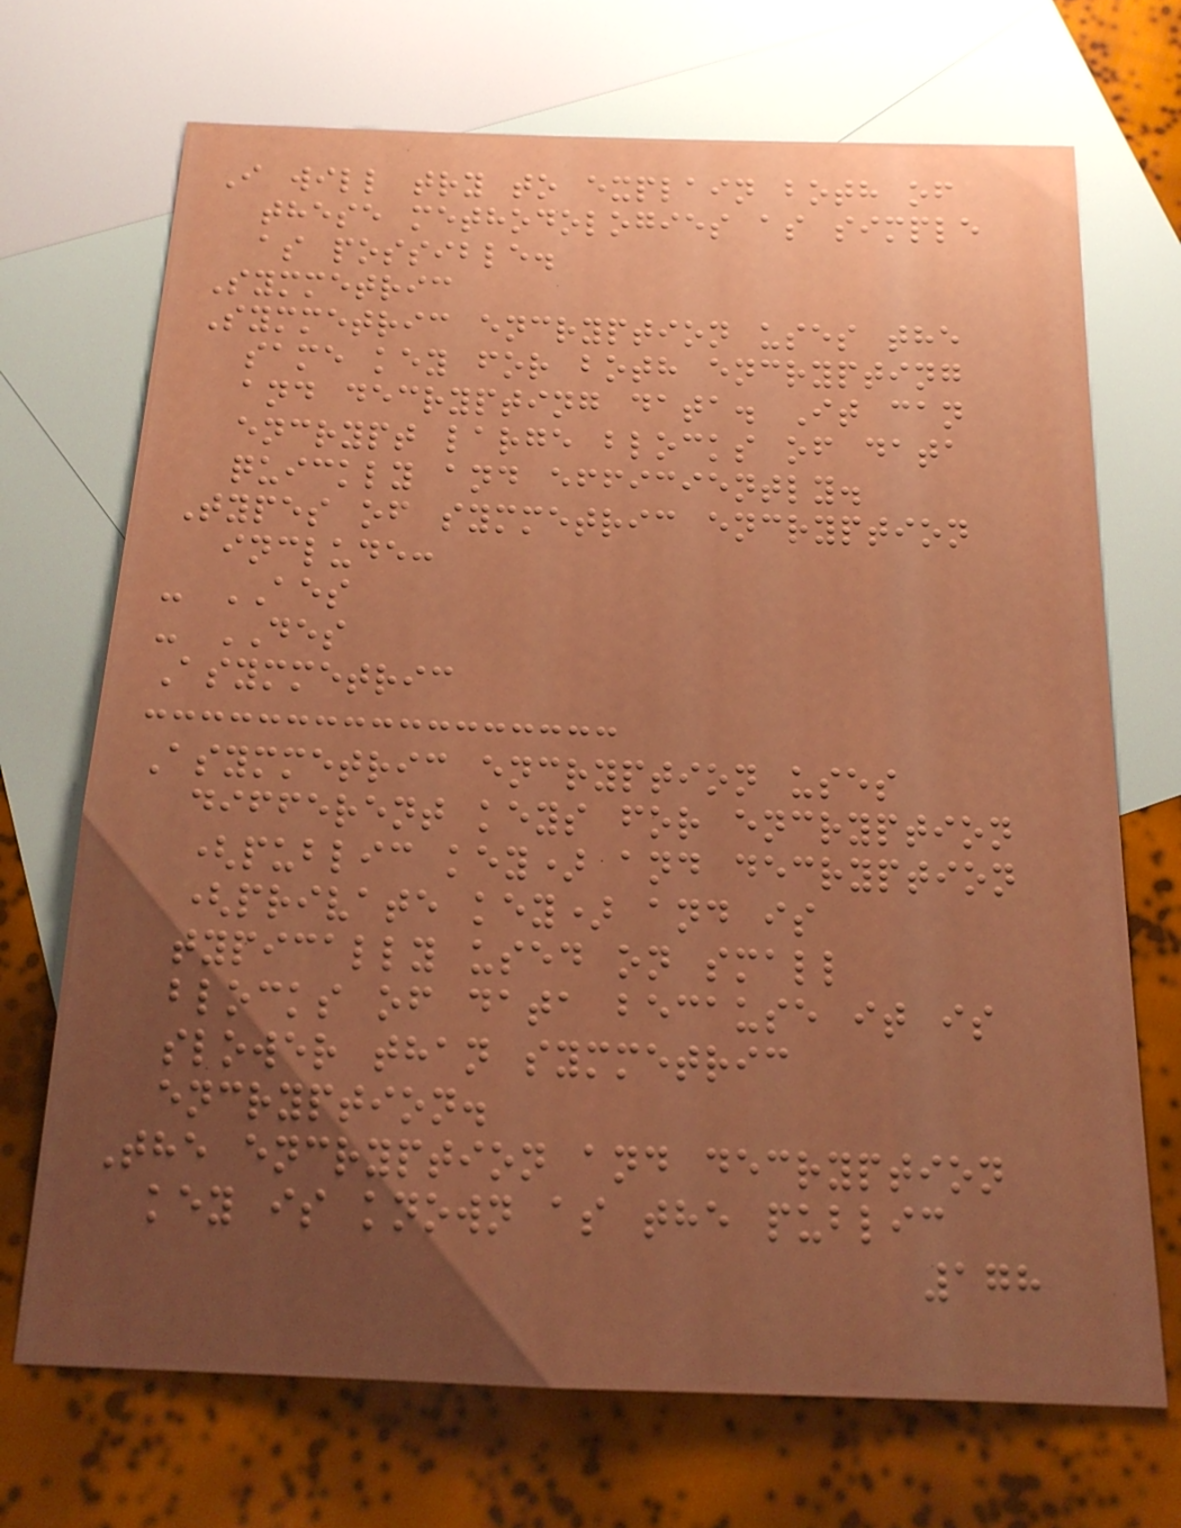I will try to explain both of
these methodologies as simple
as possible.
Symmetric
Symmetric encryption uses the
same key for both encrypting
and decrypting data. It can
encrypt large blocks of data
quickly and efficiently.
Types of symmetric encryption
include:
- AES
- DES
Asymmetric
Asymmetric encryption uses
different keys for encryption
(public key) and decryption
(private key) and is
typically used on small
blocks of data because it is
slower than symmetric
encryption.
The encryption and decryption
key is known as the public
178
